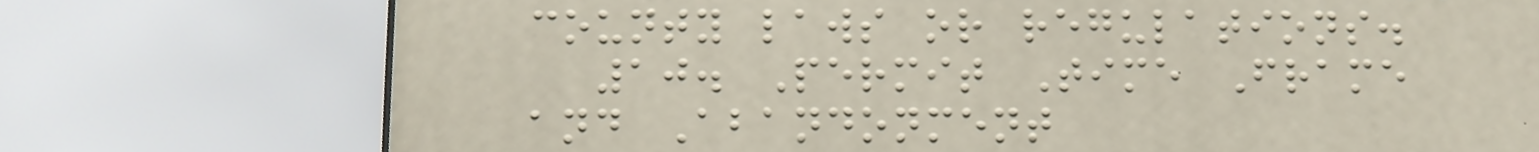county laws or regulations.
10. Permit Time Frame
and Abandonment
